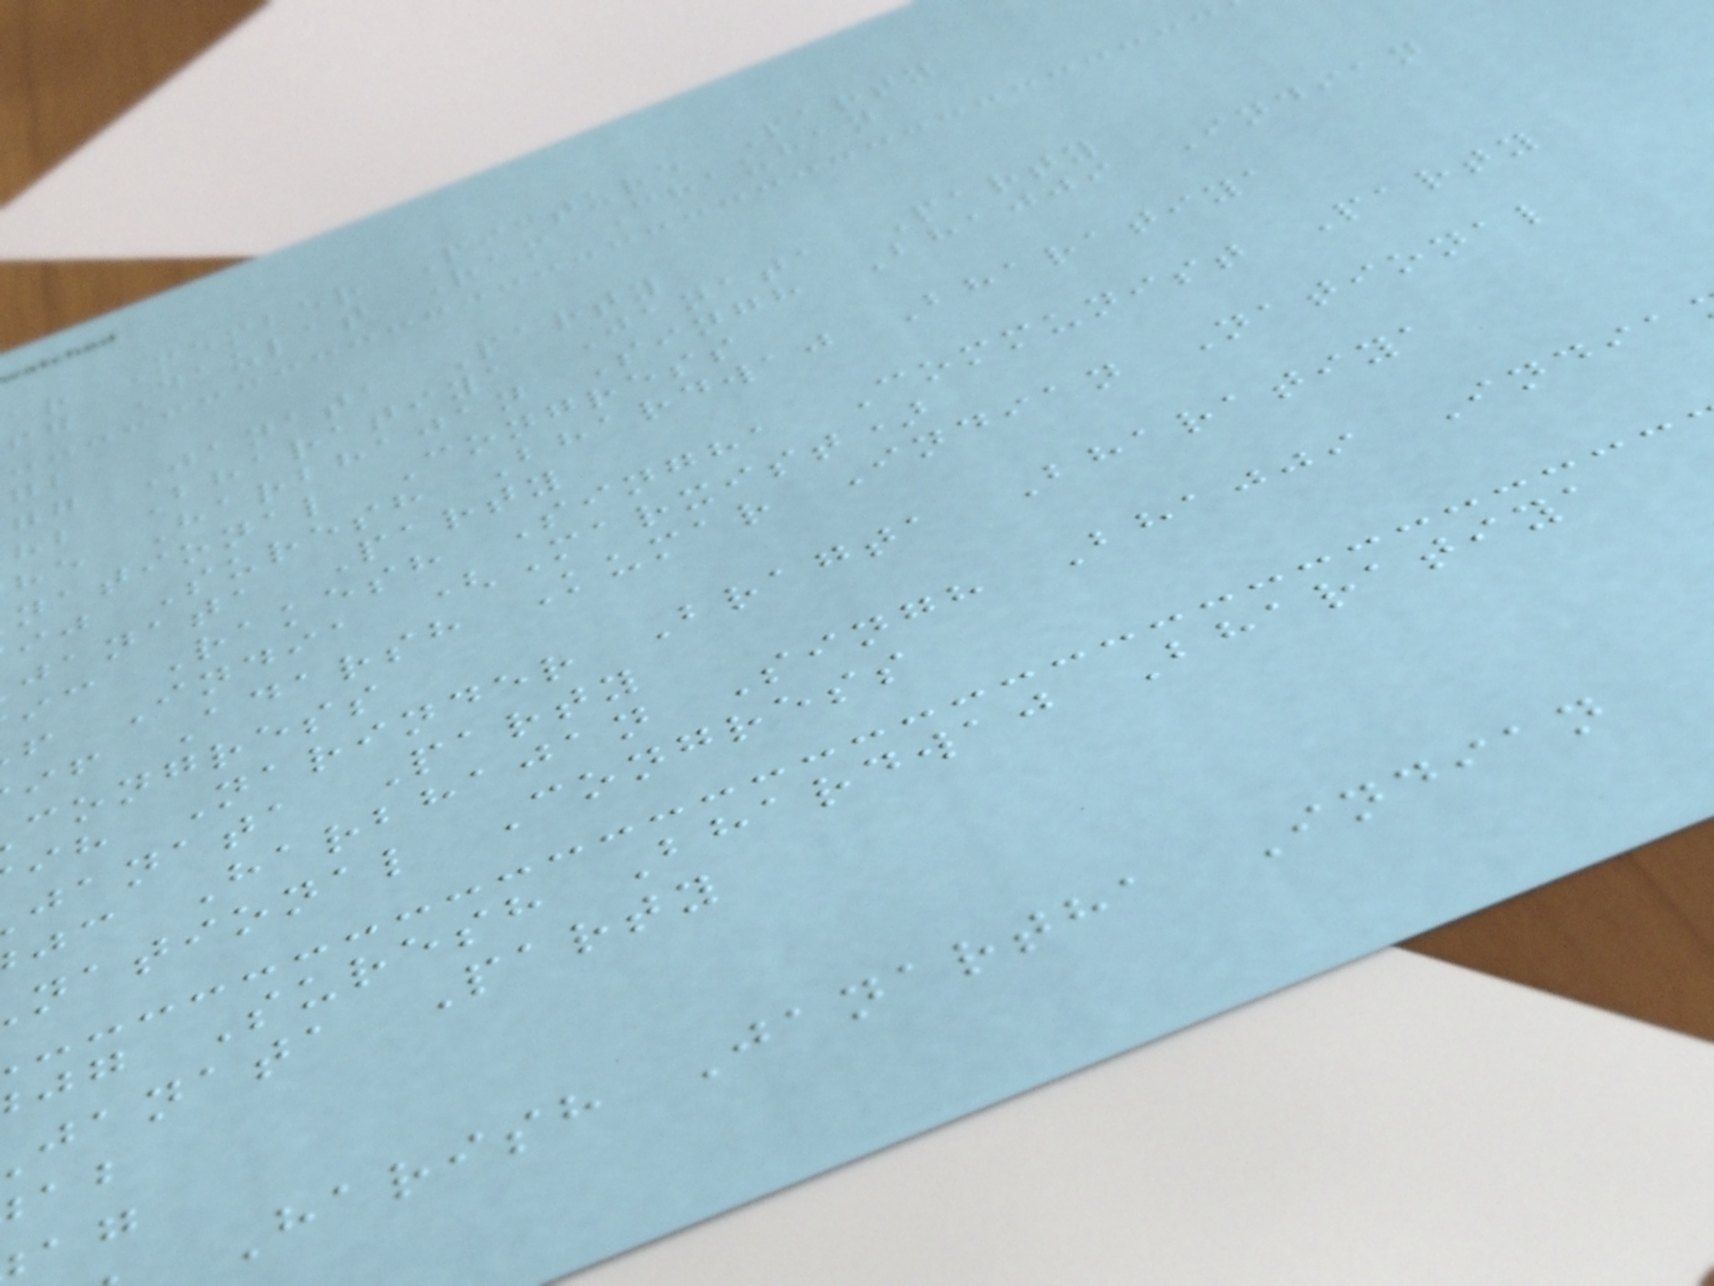ar Member Picture Party
fg Daulat Ram Chauhan
gg Janata Party
hb Bharatiya Janata Party
he Harbhajan Singh Bhajji Indian
national Congress
ij Suresh Bhardwaj Bharatiya
janata Party
ic Rakesh Singha Communist Party
f India (Marxist)
if Adarsh Kumar Indian National
congress
ih Narinder Bragta Bharatiya
janata Party
jc Harbhajan Singh Bhajji India
national Congress
jg Suresh Bhardwaj Bharatiya
janata Party
Harish Janartha Indian
